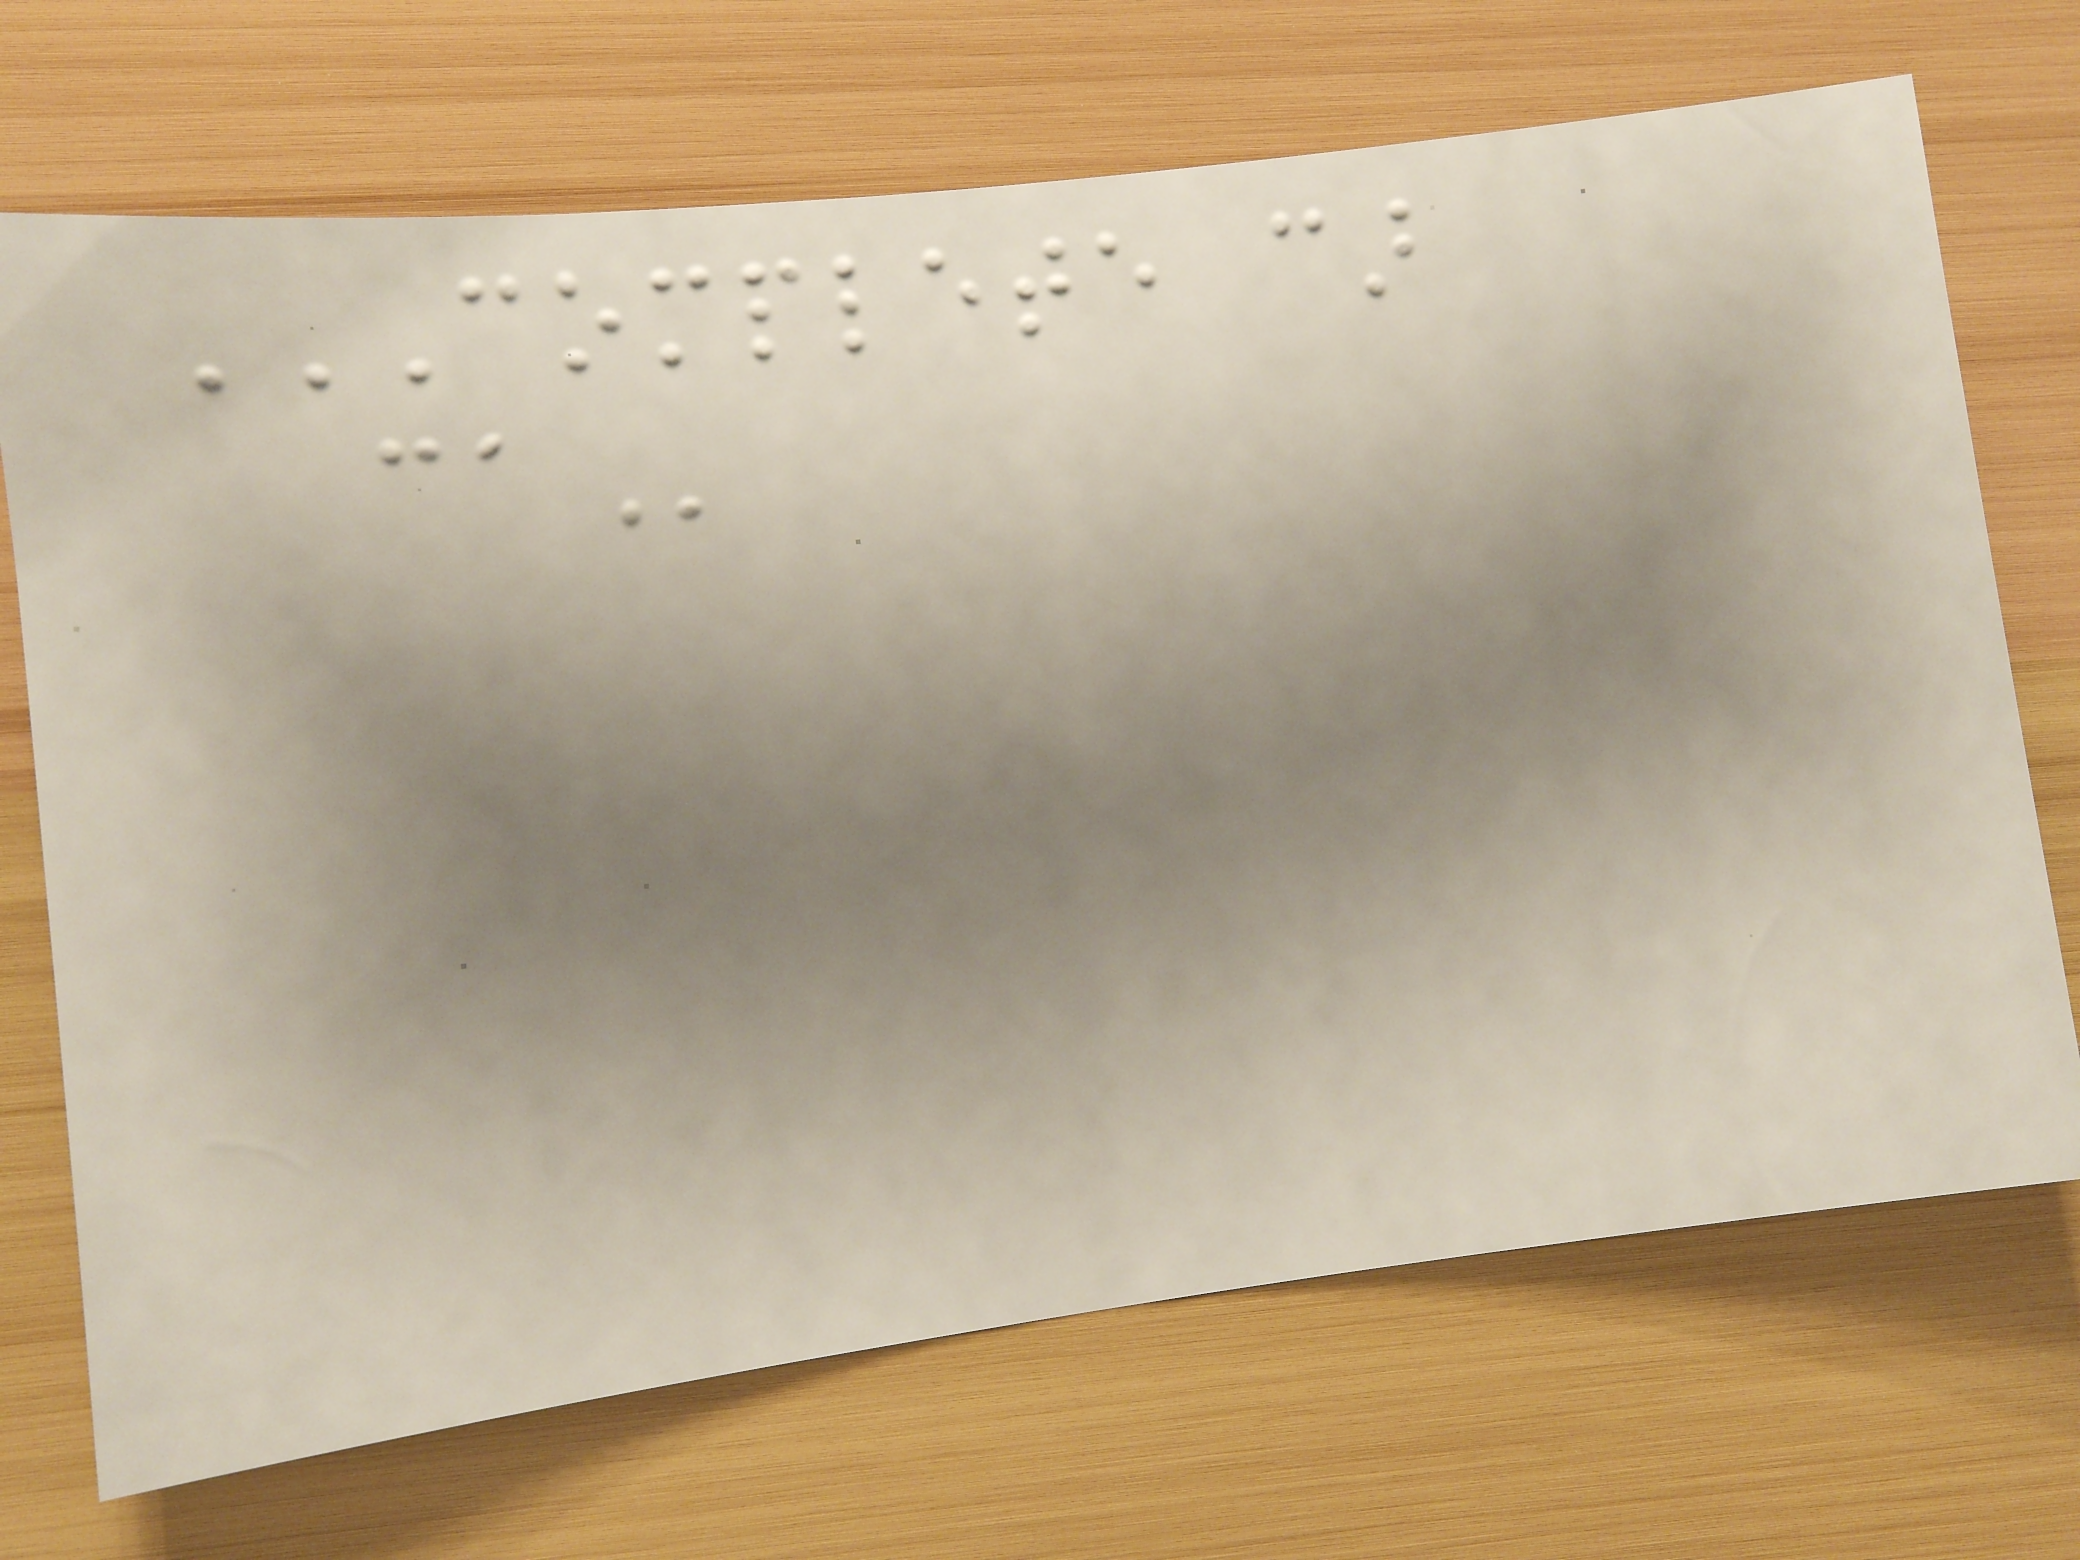COMPLETE CAR
CA
